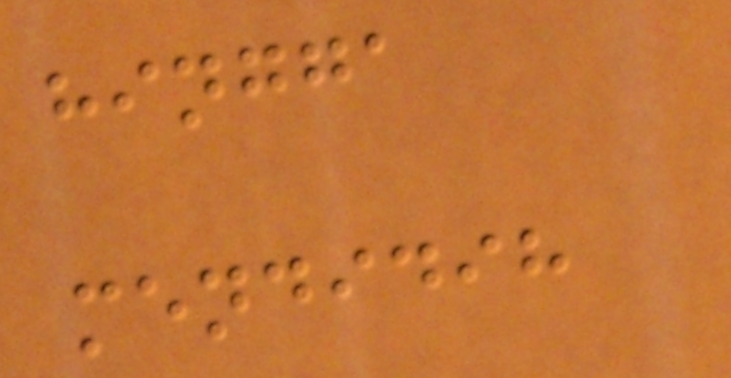hingga
mendidih
